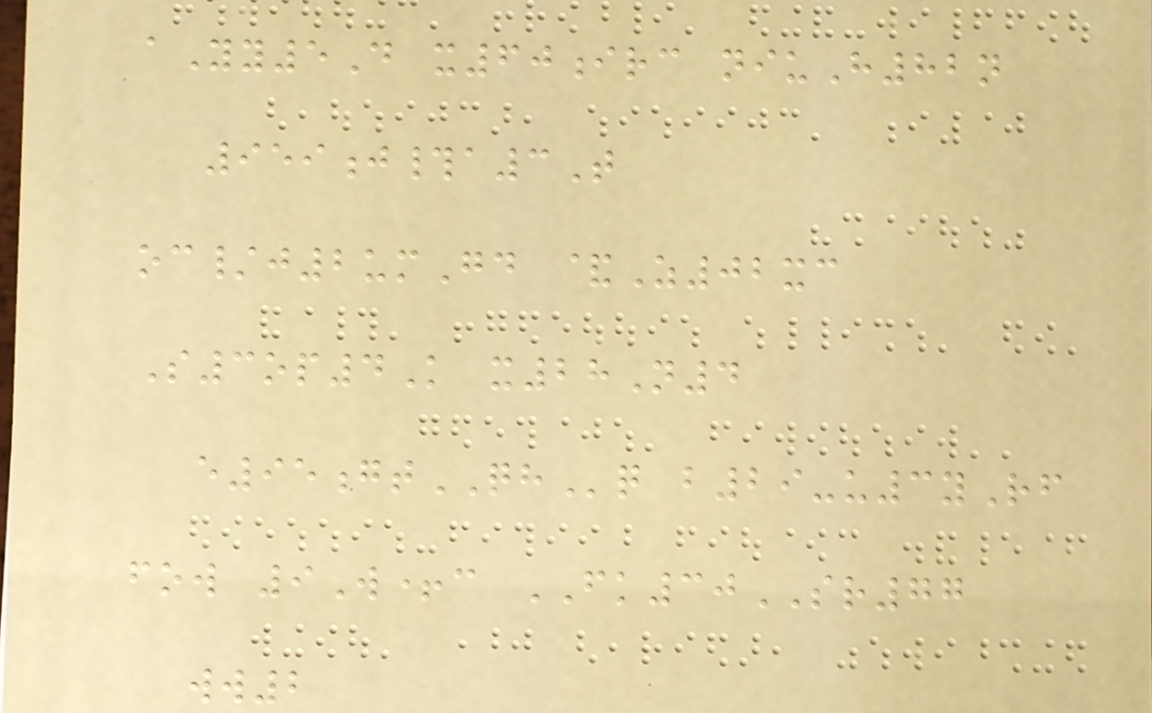aYy5D x60irc niuH82n
959j#a3T
oc/j2umGd &Z02xc
S3op4K x28N4
e95gtQHq b29-u3yRf
fow 9W+c FK30SR77
ww2
